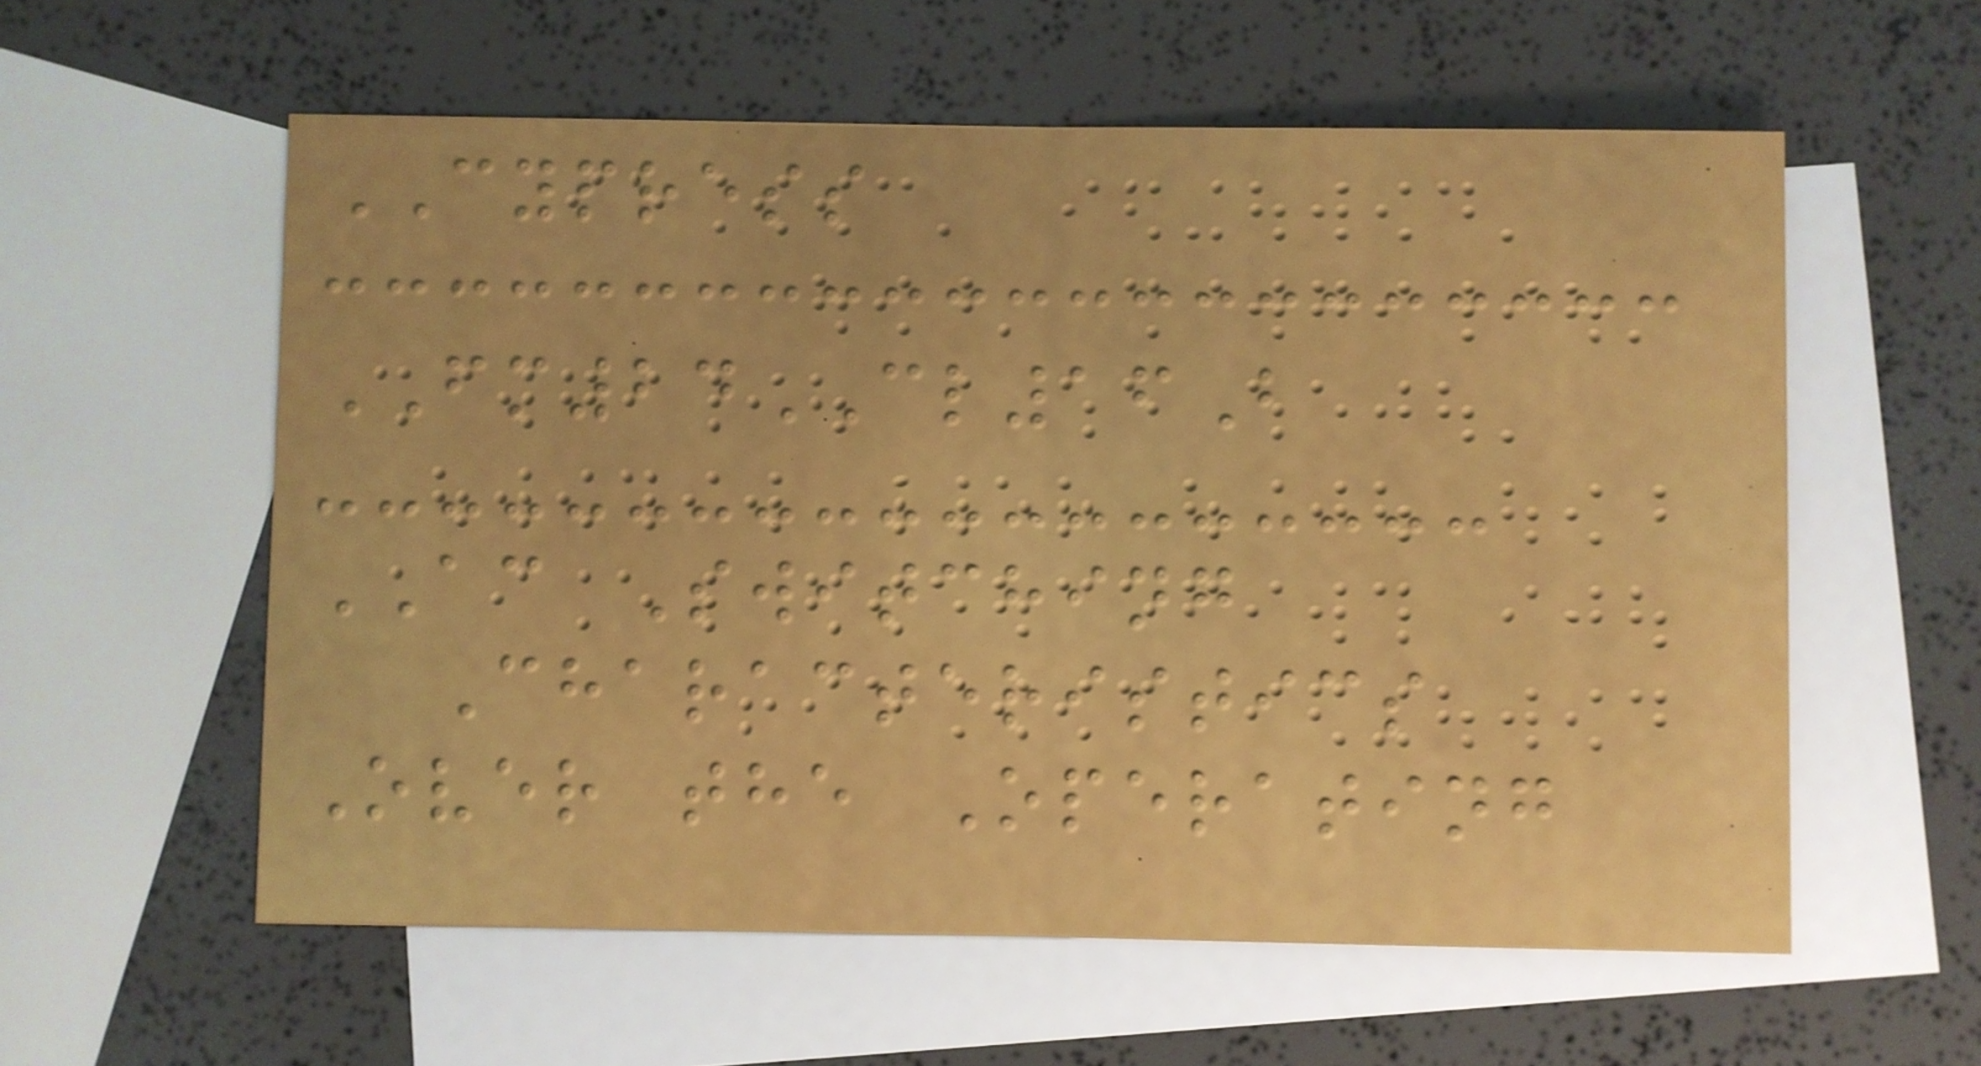CYPRESS
FM24CL16B
AC Switching
Characteristics
Over the Operating
